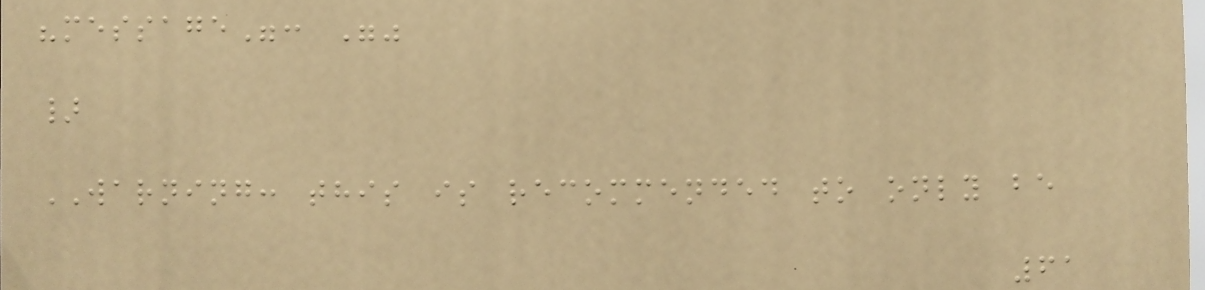"message": ""
}
WARNING: this is recommended to only be
61
